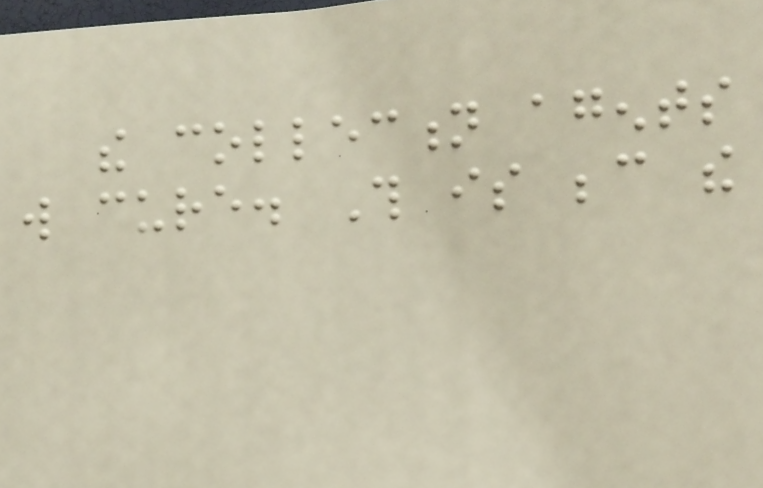the collection agents
will cure. This is because the
